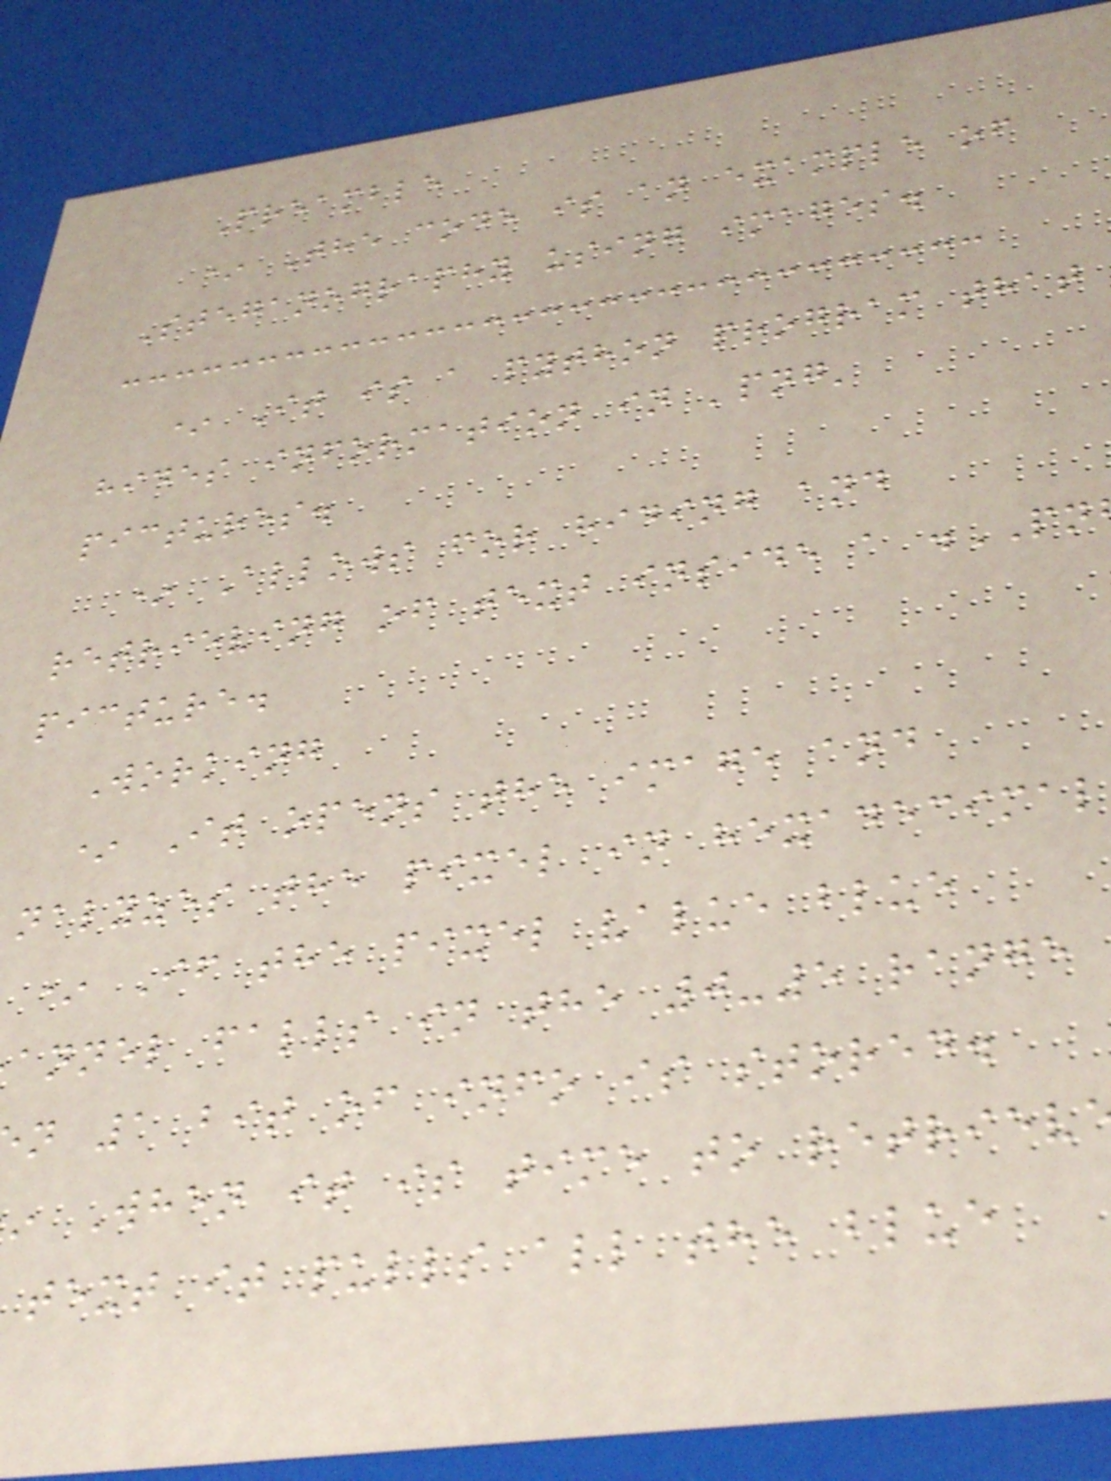Preamble
* The code is an example of
Steganography using images.
* It is a python program that
hides information in 'png'
pictures.
* Allows for hiding and
retrieving of text inside a .PN
picture.
Working
* It opens the image and
nalyzes the pixel in hexadecimal
* If the pixel value blue
annel falls in the 0-5 range
n 1 bit of info is stored.
When it is time to retriev
text it pulls all the blue
